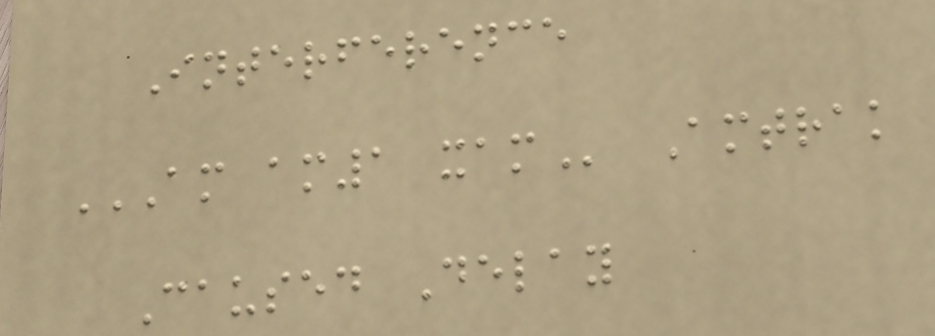Interference
AM AM1 XAM Amtrak
Caused Delay
